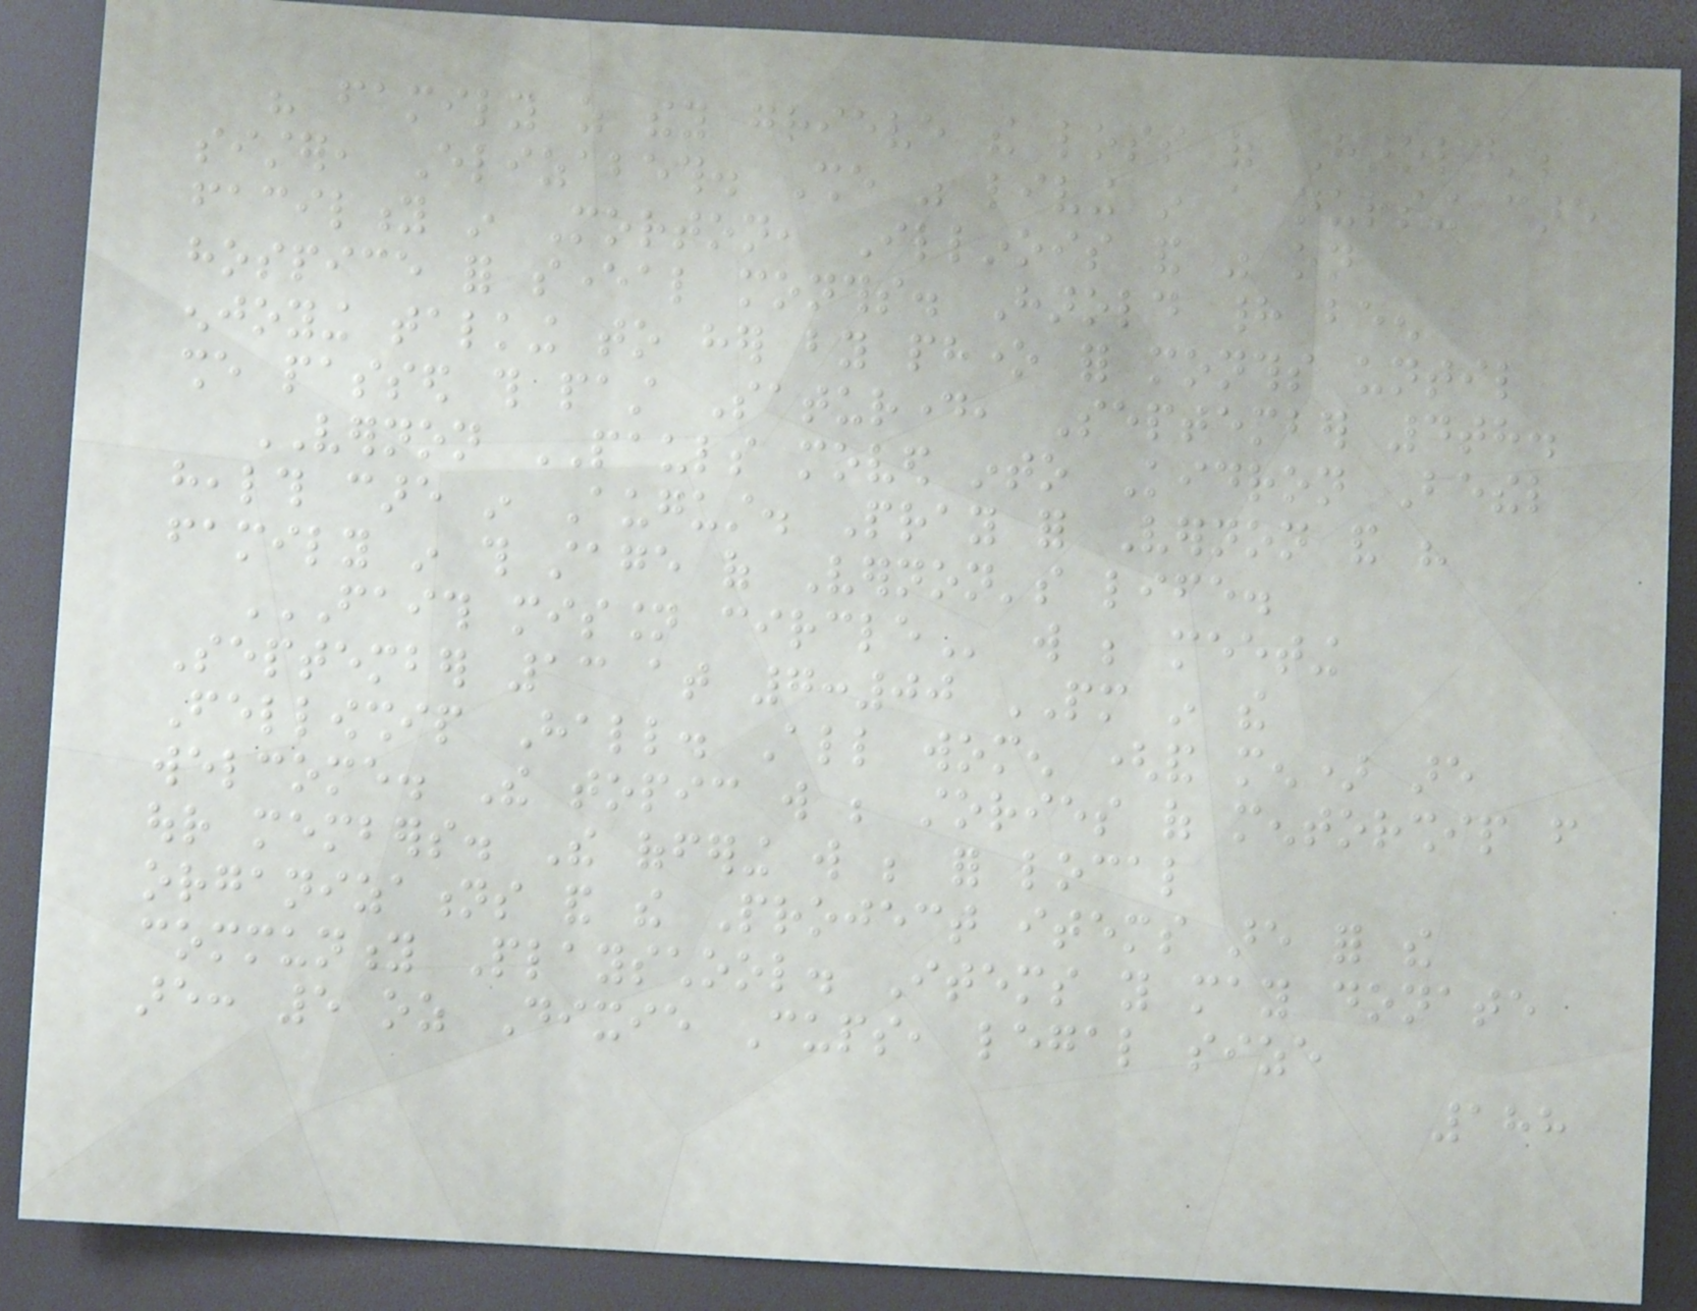his family as they grieve the loss of Harold's
sister, Elizabeth. She was living in a nursing care
facility in Morton, Illinois and was on
hospice for several months. Harold had been
enjoying talking to her by phone for months until
she passed this past Saturday, September 4th.
VERNON PAULS moved into Kidron Bethel
health care in August. Pray for Vernon and his
family in this stage of Vernon's life.
FAITH MISSION CIRCLE will be meeting
September 13 at 7:00 PM in the
Fellowship Hall. All women (and men) are
welcome. The topic will be stories of mentorship from
our members. The offering will be for local
organizations and the Project items are for the
community Playschool. Items you may donate
are: 5 oz Dixie Cups, legal size
188
